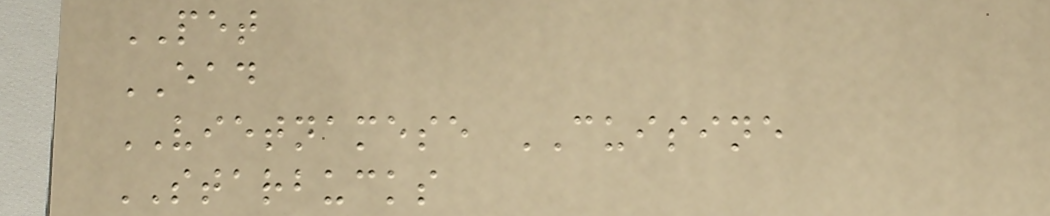PET
EAD
VIETNAMESE CUISINE
STARBUCKS
